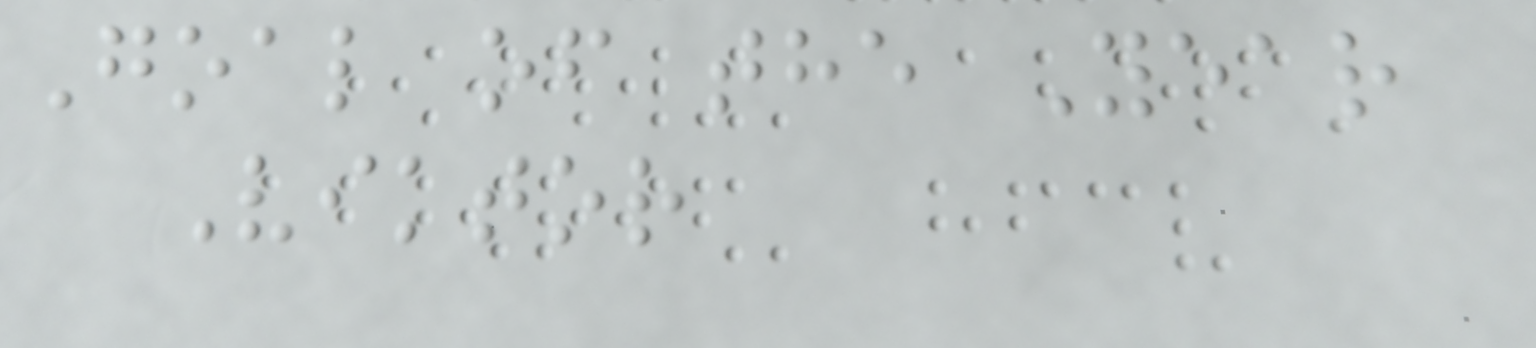Goal of the Year
Viktor
